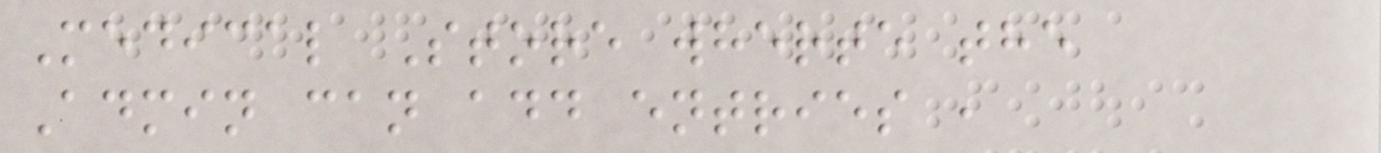Medical Store wherte the
Admin can add entries ,
